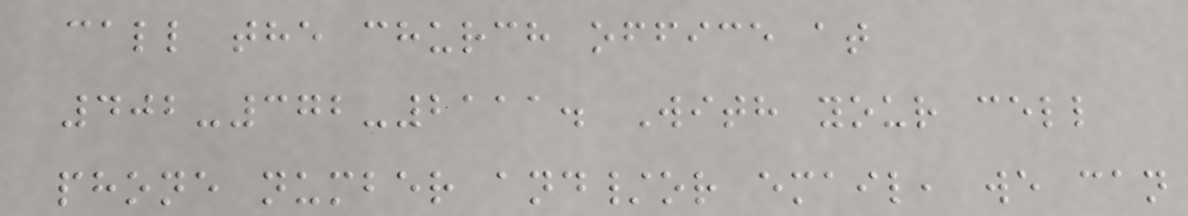call the church office at
402-372-2111. With your cell
phone number and/or email, we can
